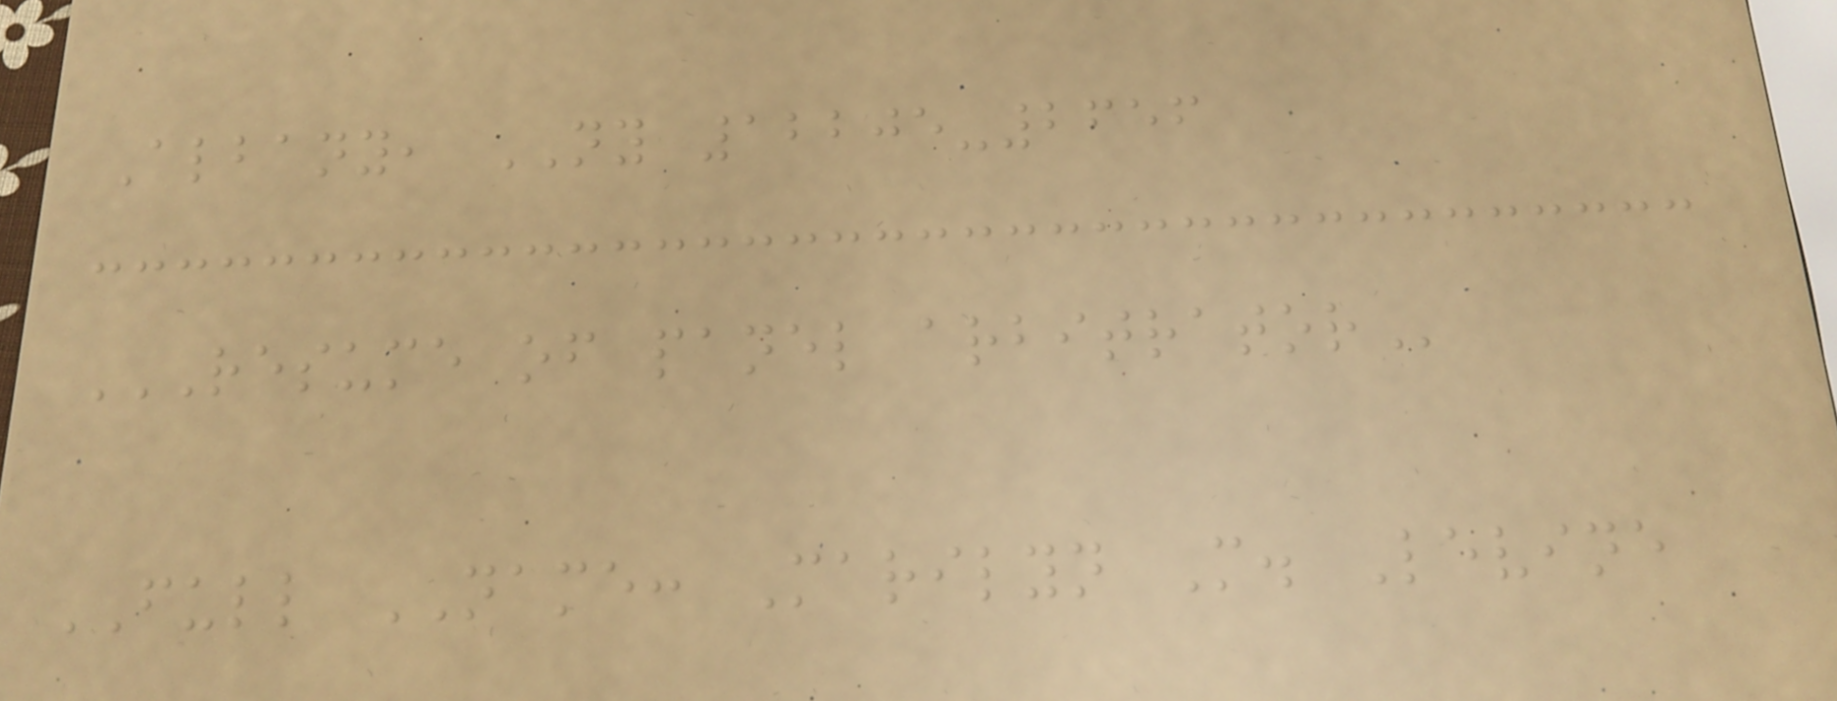Albany, NY 12205-2656
RESUME OF PANEL ARBITRATOR
FULL NAME: Marilyn M. Levine
